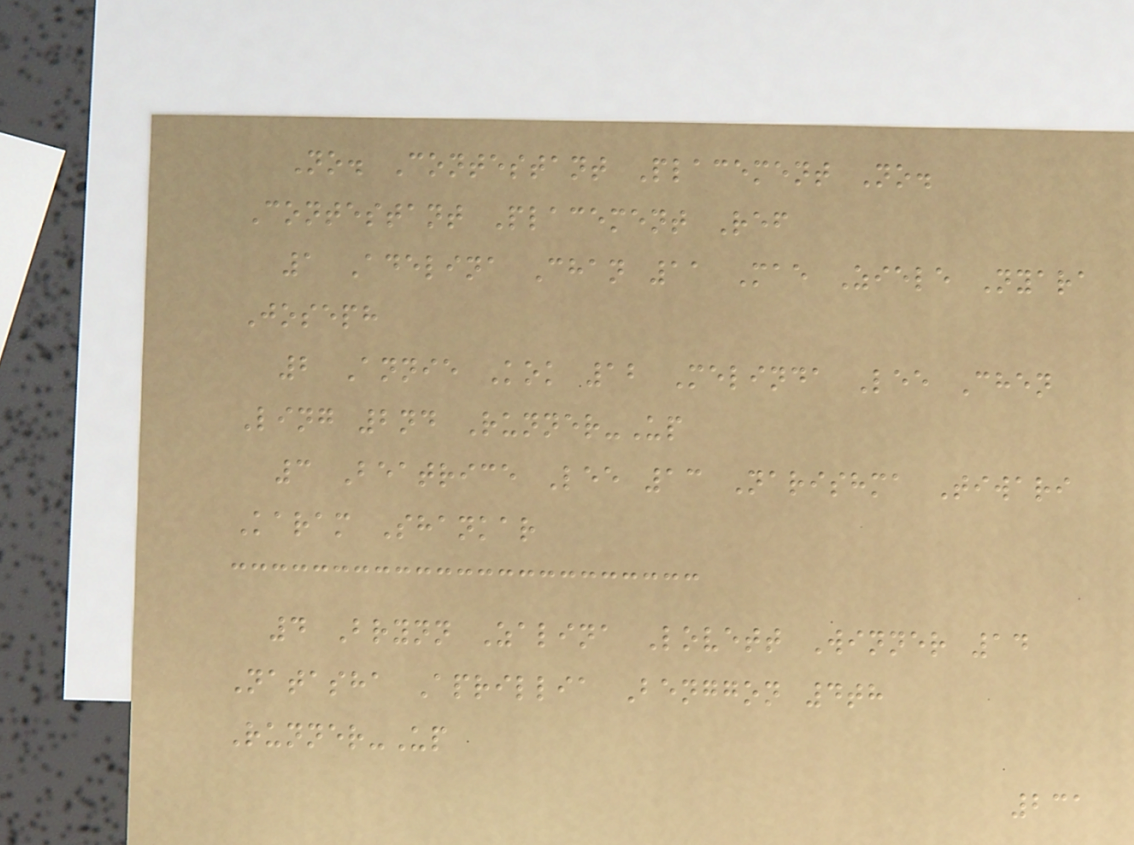No. Contestant Placement No.
Contestant Placement Ref
1 Adelina Chan 11 Mae Ziele Nyara
Joseph
2 Annie Kok 12 Melinda Lee Chen
Ling 2nd Runner-Up
3 Beatrice Lee 13 Narishma Tiwari
Karam Shankar
4 Brynn Zalina Lovett Winner 14
Natasha Aprillia Benggon 4th
Runner-Up
231
